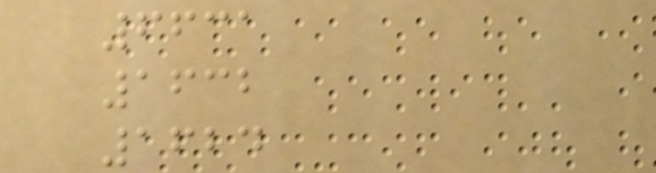6631
1632
1624
